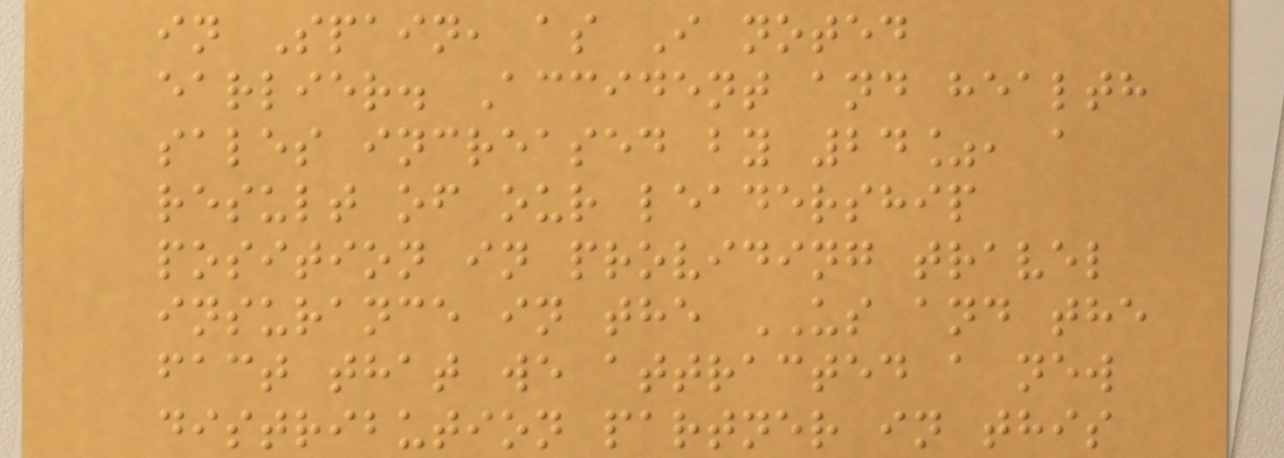in Spain, as I noted
earlier. Accident and health
sales increased by 24%, a
result of our leadership
position in providing travel
insurance in the US and the
fact that we attracted a new
distribution partner in this
